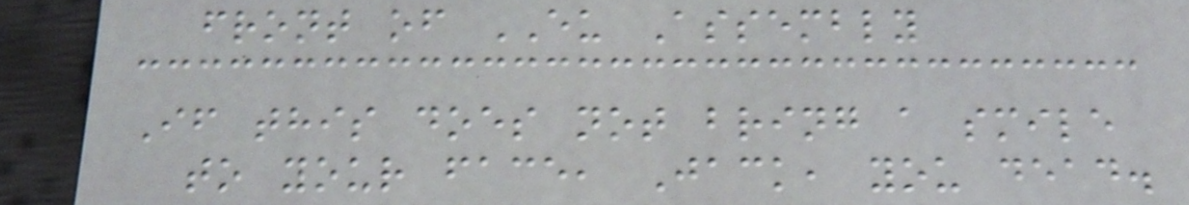front of EU Assembly
If this does not bring a smile
to your face, Jack, you dead.
